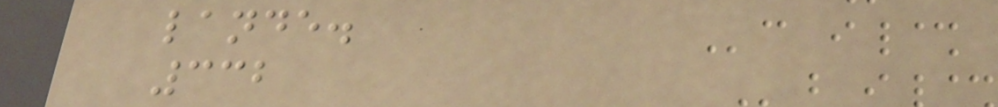lande.
332
